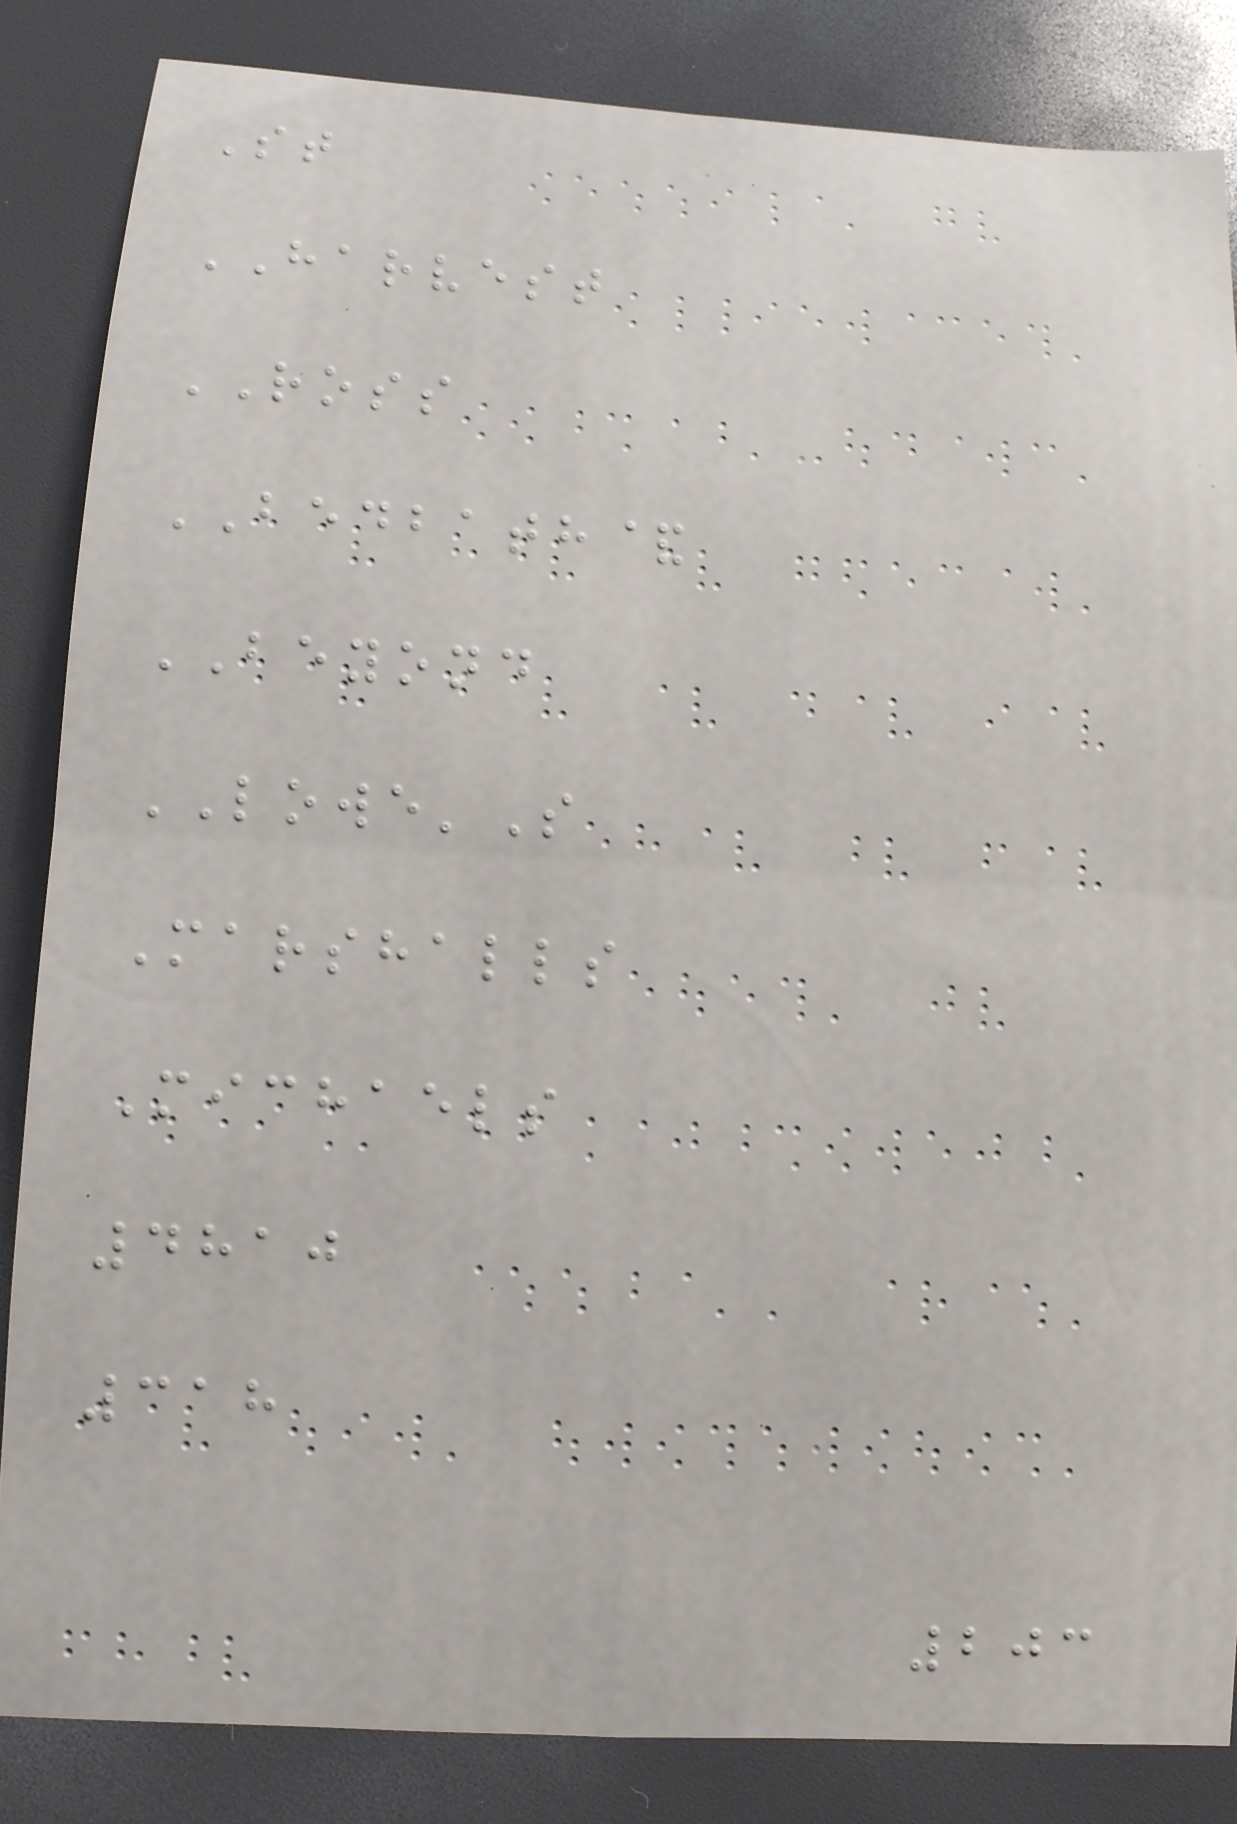St
HARVEST
ROSS
BEDBATH&
BEYOND
LOWE'S
Marshalls
Michaels
4810
318
203
